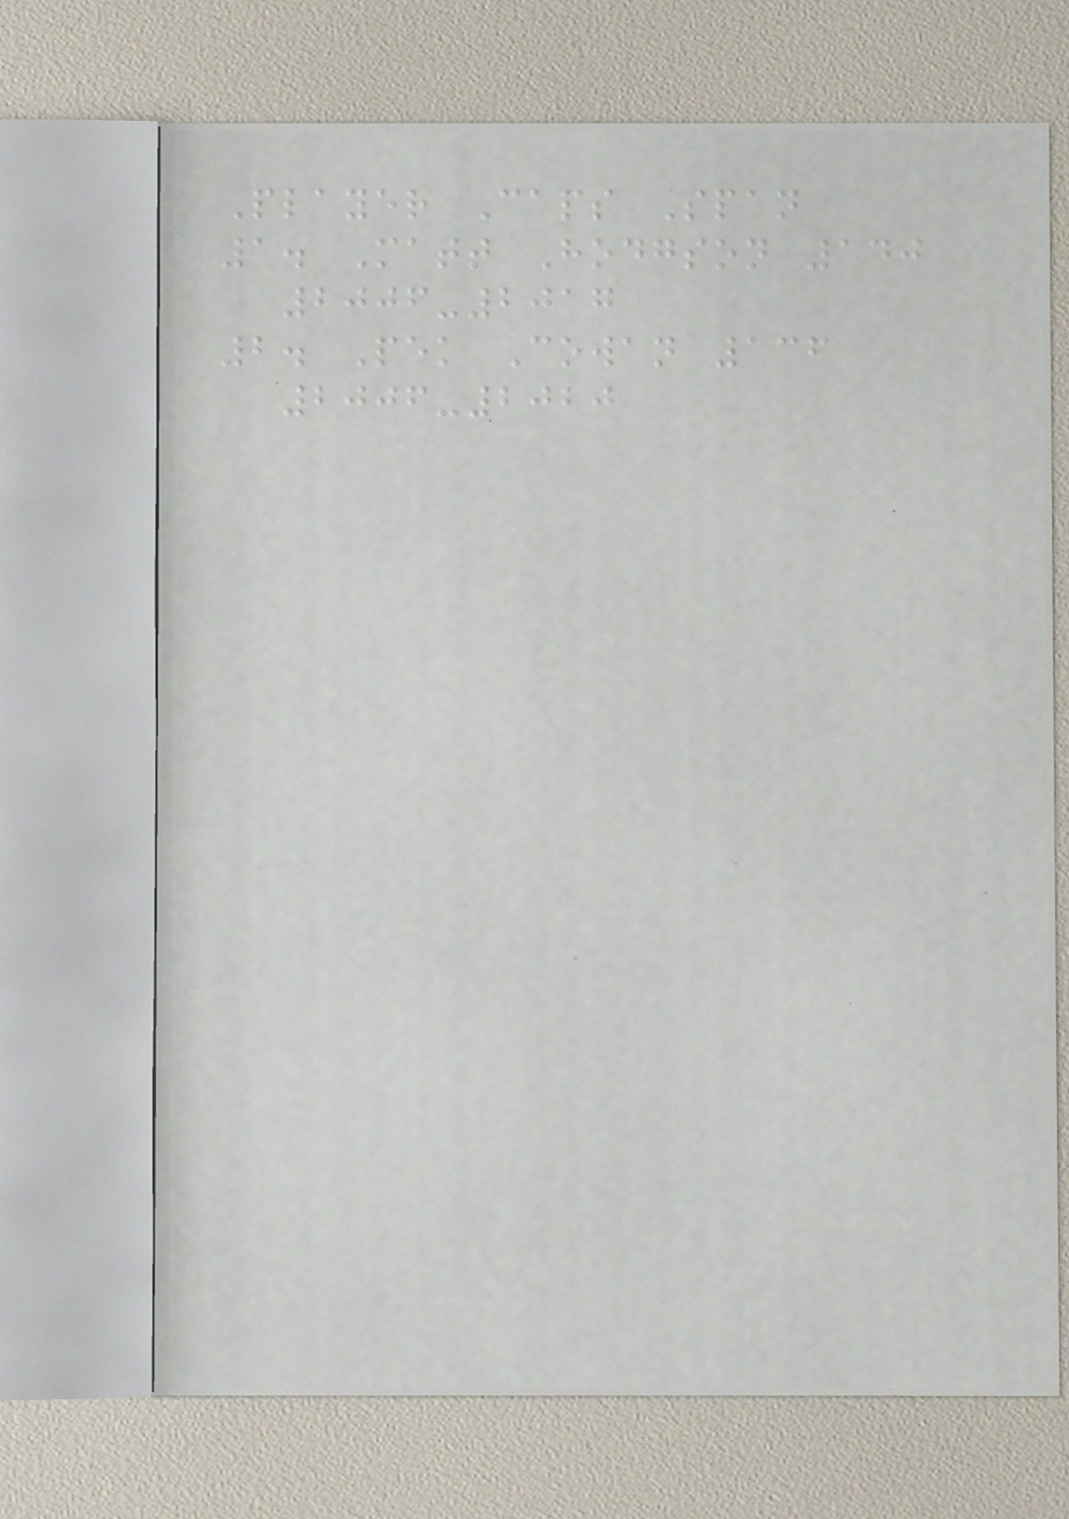Player Caps Span
1. Matt Hodgson 140
2006-2017
2. Pek Cowan 136
2006-2020
